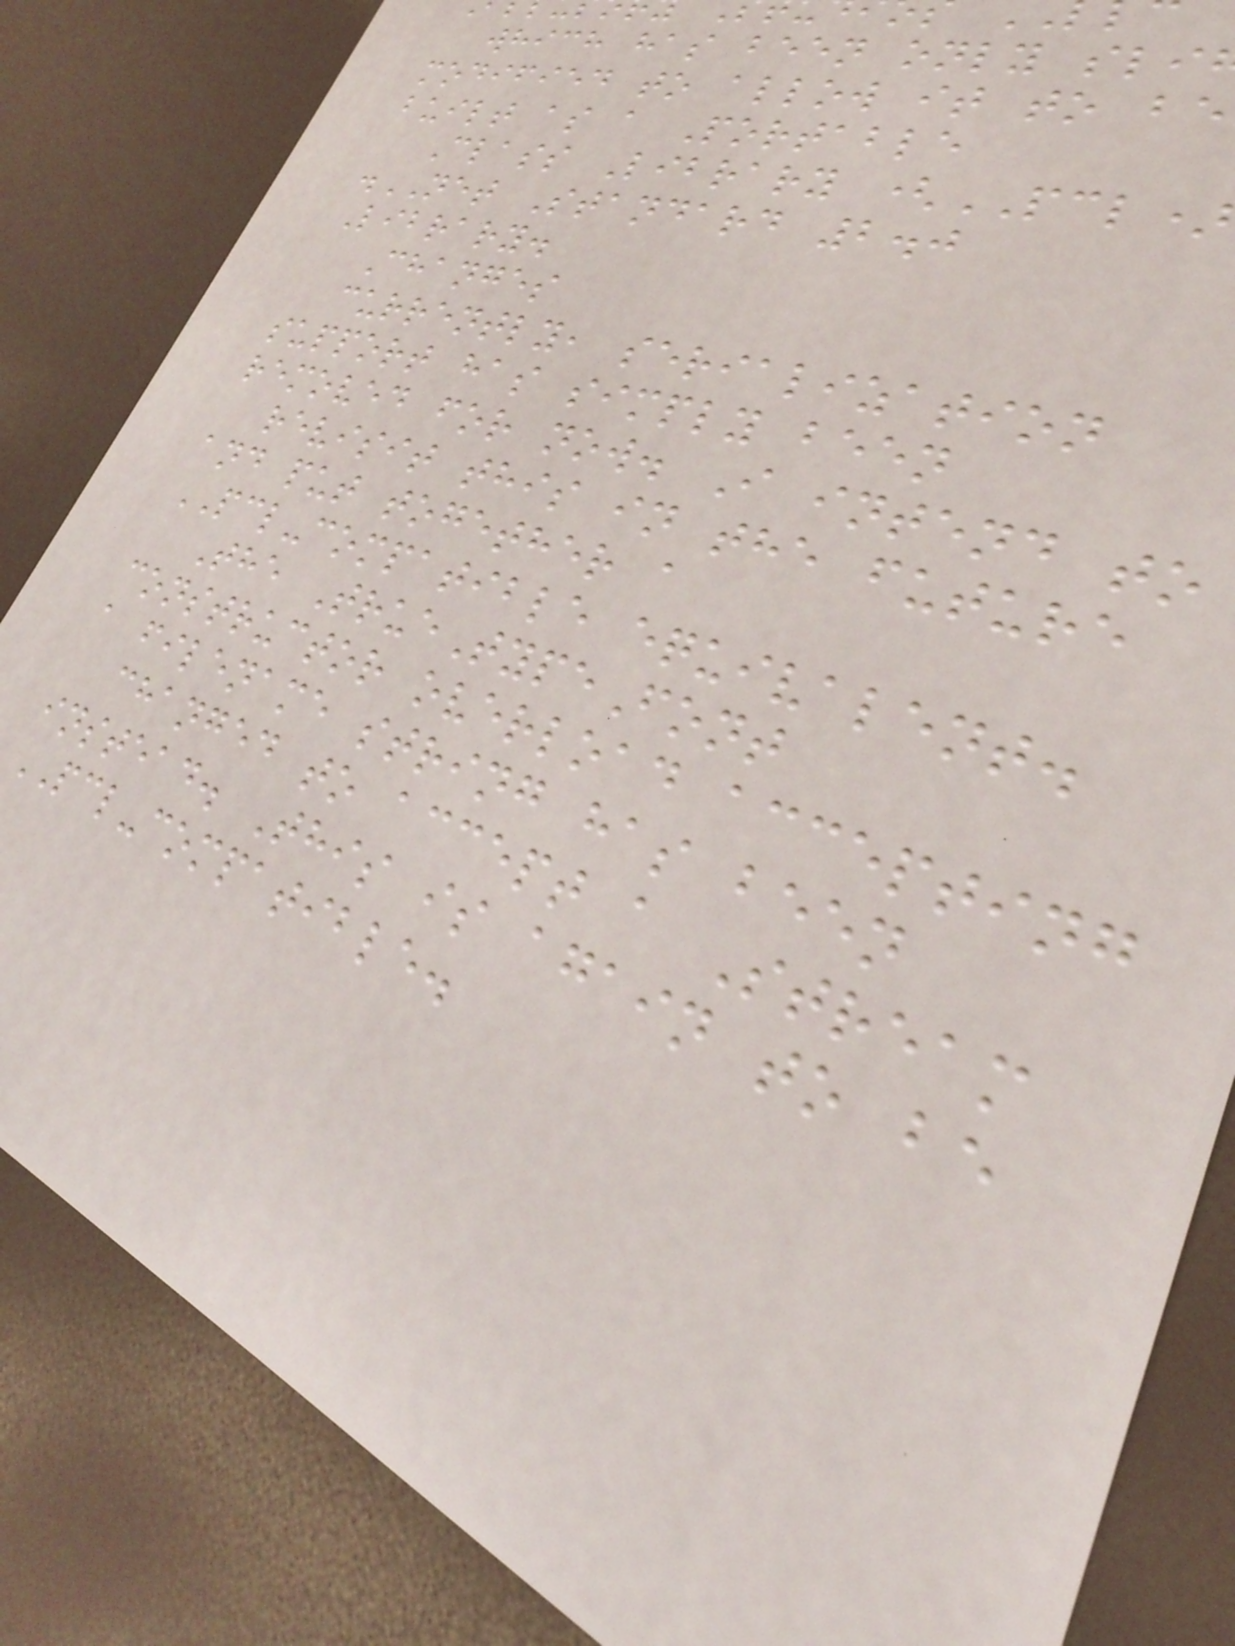which has been only sli
modified to allow it to be
built as a Portable
Class Library (PCL
.NET Standard 2.0
Library.
Changes
currently, serialization
support has simply been
removed for now. I intend to
revisit this in the future
and put together a
PCL-compatible equivalent.
The TrueTypeFont
constructor overload accepting
a filename string has been
changed to accept a Stream
instead. This is again to be
PCL-compatible.
